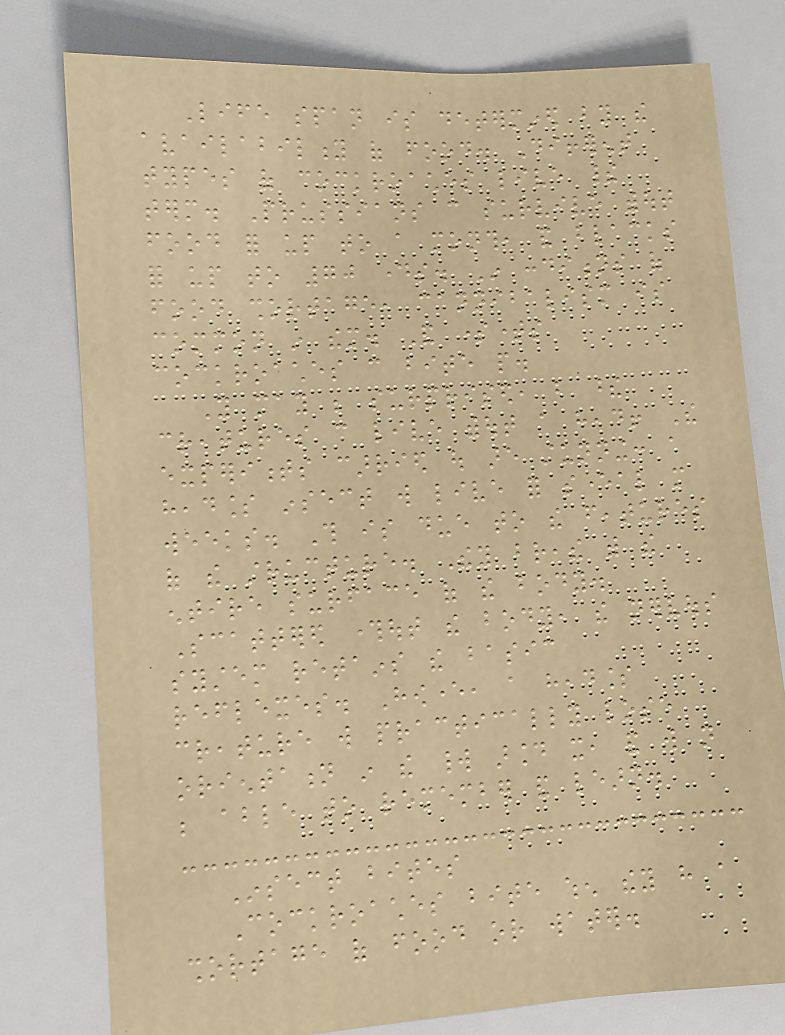Life span is determined by the
availability of food. Different
types of cockroaches live their
term. Prussians can survive without
food for up to a month, and blacks
for up to 70 days. In conditions of
food shortage, cannibalism is
common in them. And sometimes
cockroaches can bite people.
You may be surprised, but these
creatures can live without a head! The
experiments carried out are stunning: a
headless insect will live for several more
weeks. This is due to the features
of the structure. They breathe with the
entire surface of the body.
Scattered throughout the body, the nervous
system retains the basic
reflexes. However, a headless
creature will practically lose
orientation in the world around it, and will not
be able to remember and learn.
Insect bites
Cockroaches bite when they have a
shortage of food or water.
